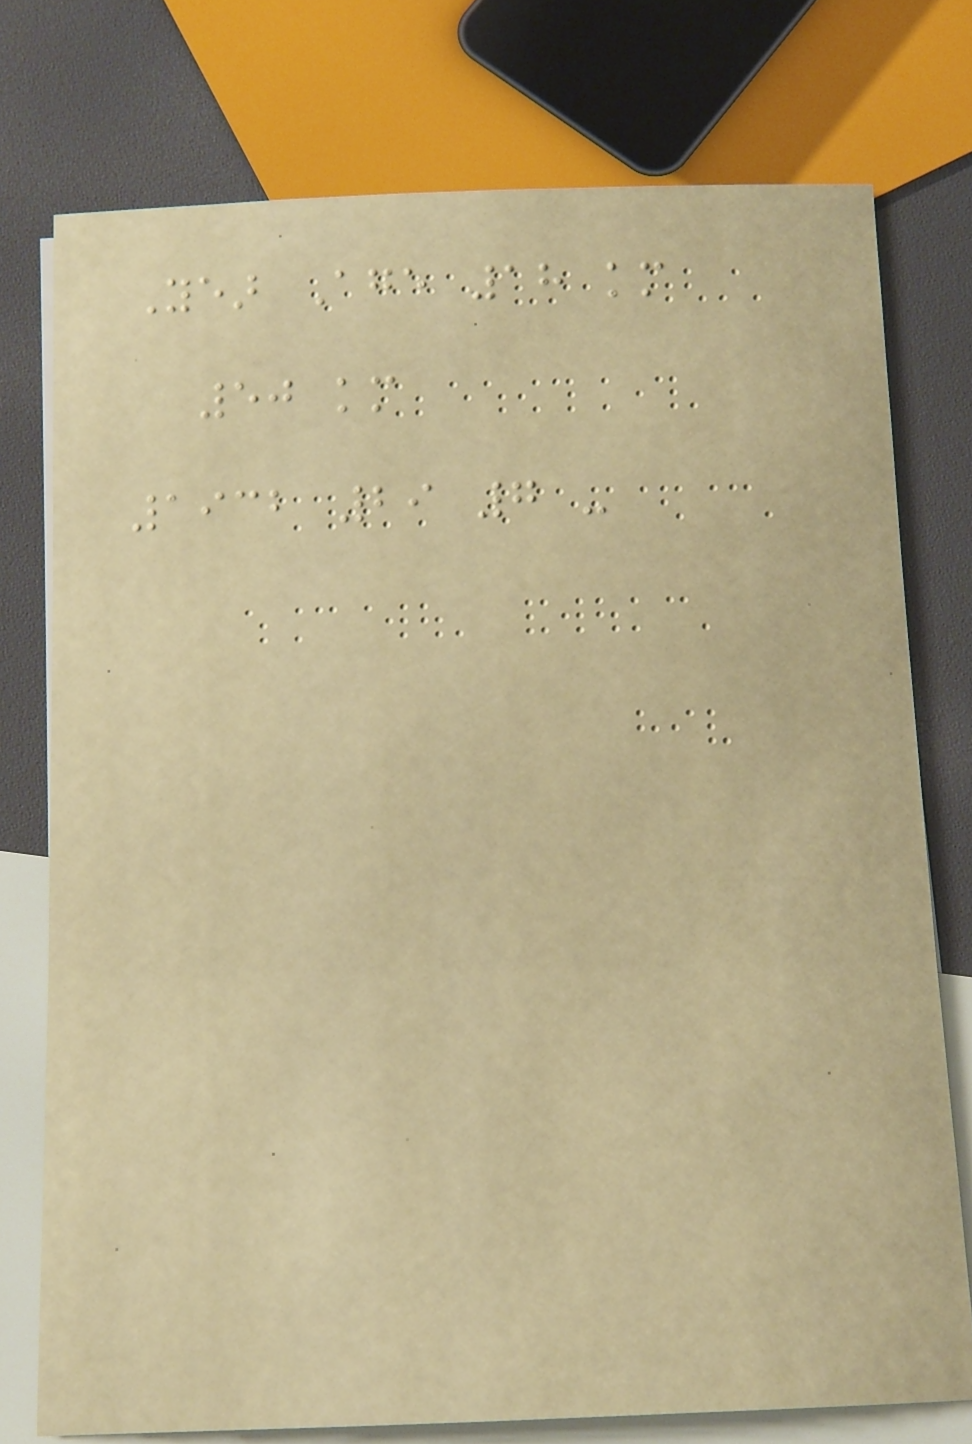Year Age 18 km
50 km
1932 29 7 -
